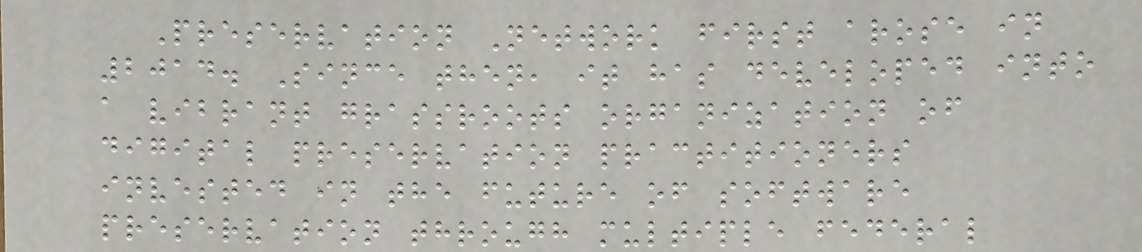Preservation Network first arose in
2014. Since then, it has developed into
a vibrant grassroots organization of
digital preservation practitioners
invested in the future of software
preservation through multiple federal
